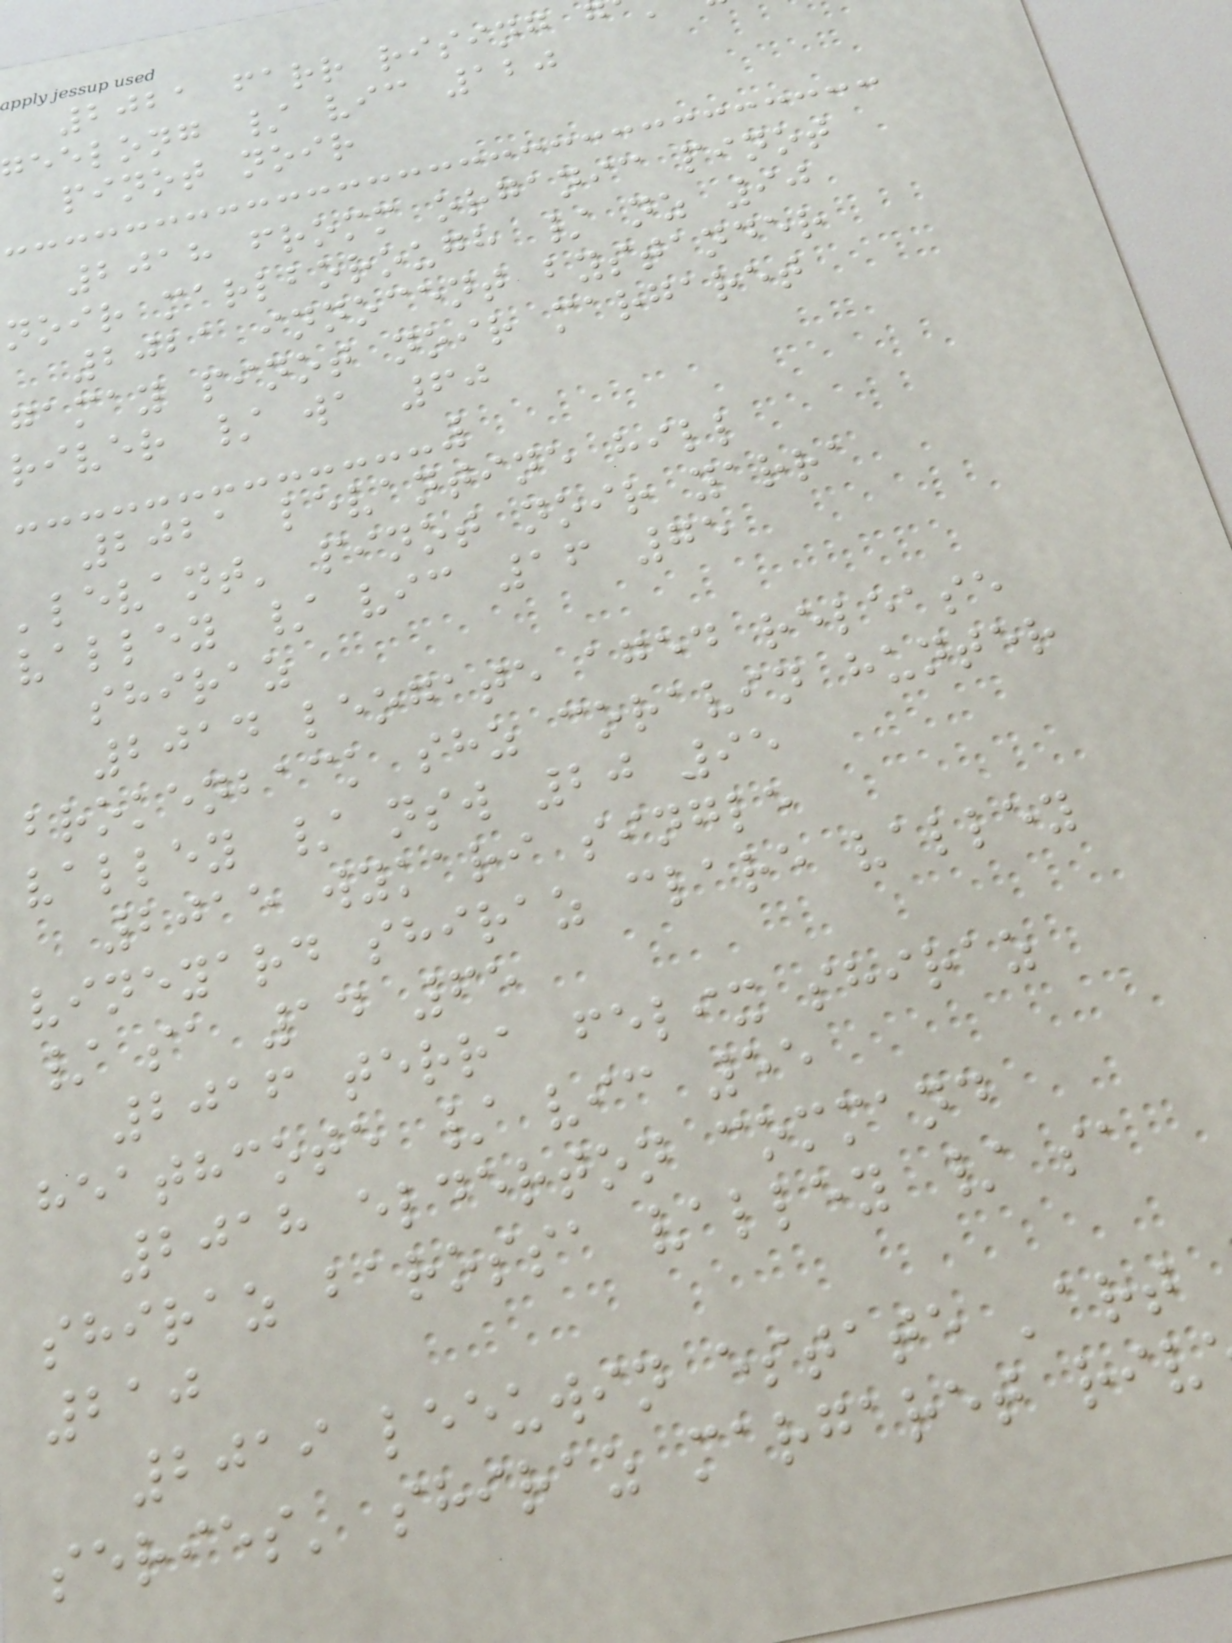2021 farr rising
geelong / vic 120
pinot noir
2018 fromm organic pinot
noir marlborough / nz 90
2021 innocent bystander
gamay pinot noir margaret
river / wa 60
2021 levantine hill
'levant' pinot noir yarra
valley / vic 16 75
shiraz
2014 leogate aged release
brokenback shz coravin hunter
valley / nsw 20 95
2015 wykari single
vineyard shiraz clare valley
/ sa 14 65
2016 terra felix shiraz
heathcote / vic 55
2018 elderton command
shiraz barossa valley / sa
210
2019 leeuwin estate 'art
series' shiraz margaret riv
